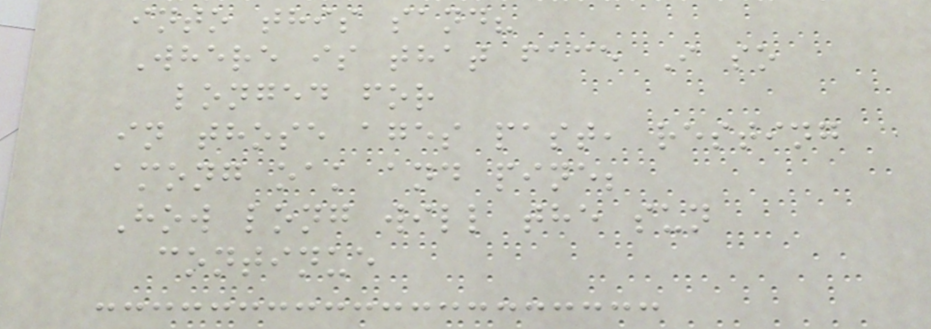into this sand?
Where is that face I so
longed for
in those ages past, resting
among oak and pine;
How long will the sun
continue
